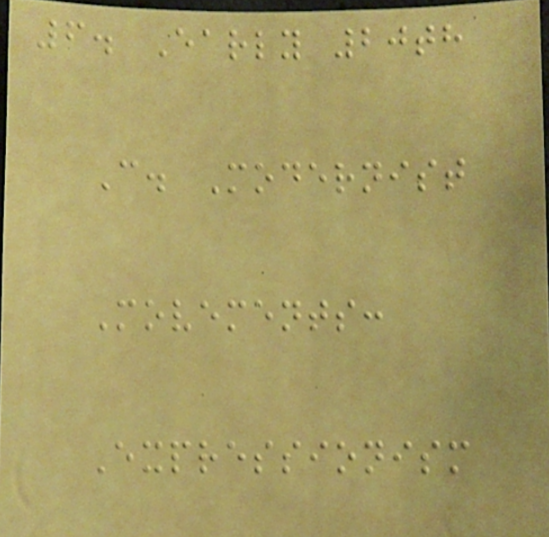6. Early 20th
C. Modernist
Movements:
Expressionism
